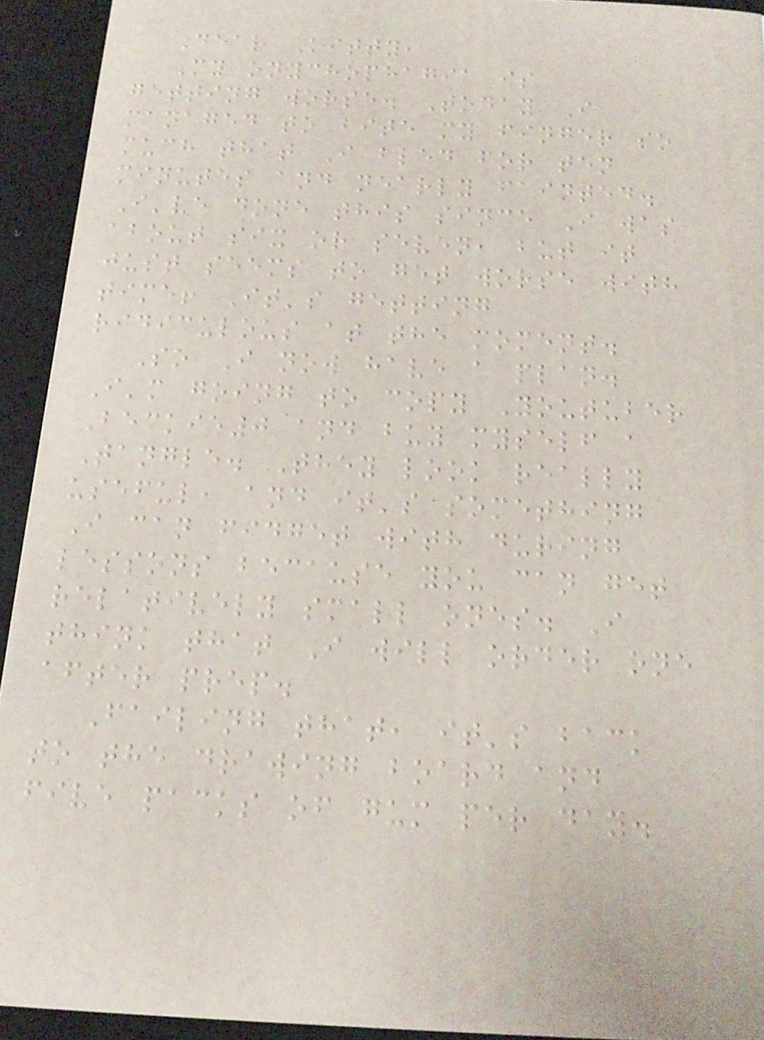Dear Kitty,
My onychophagia is
getting worse. Today I
managed to bite my finger so
much that I bled for ten
minutes and nearly fainted.
I've done this since I was
about six or seven, but it
just seems to get worse with
time! It's getting
ridiculous at the moment.
So I now have a plan.
I'm going to copy Youtuber
Beckie0 and buy myself a
Tangle. They look really
useful, and it's something
I can fidget with during
lessons because you can get
relatively small ones. I
think that I will order one
after prep.
Failing that, it's back
to the drawing board and
five packs of gum per day.
